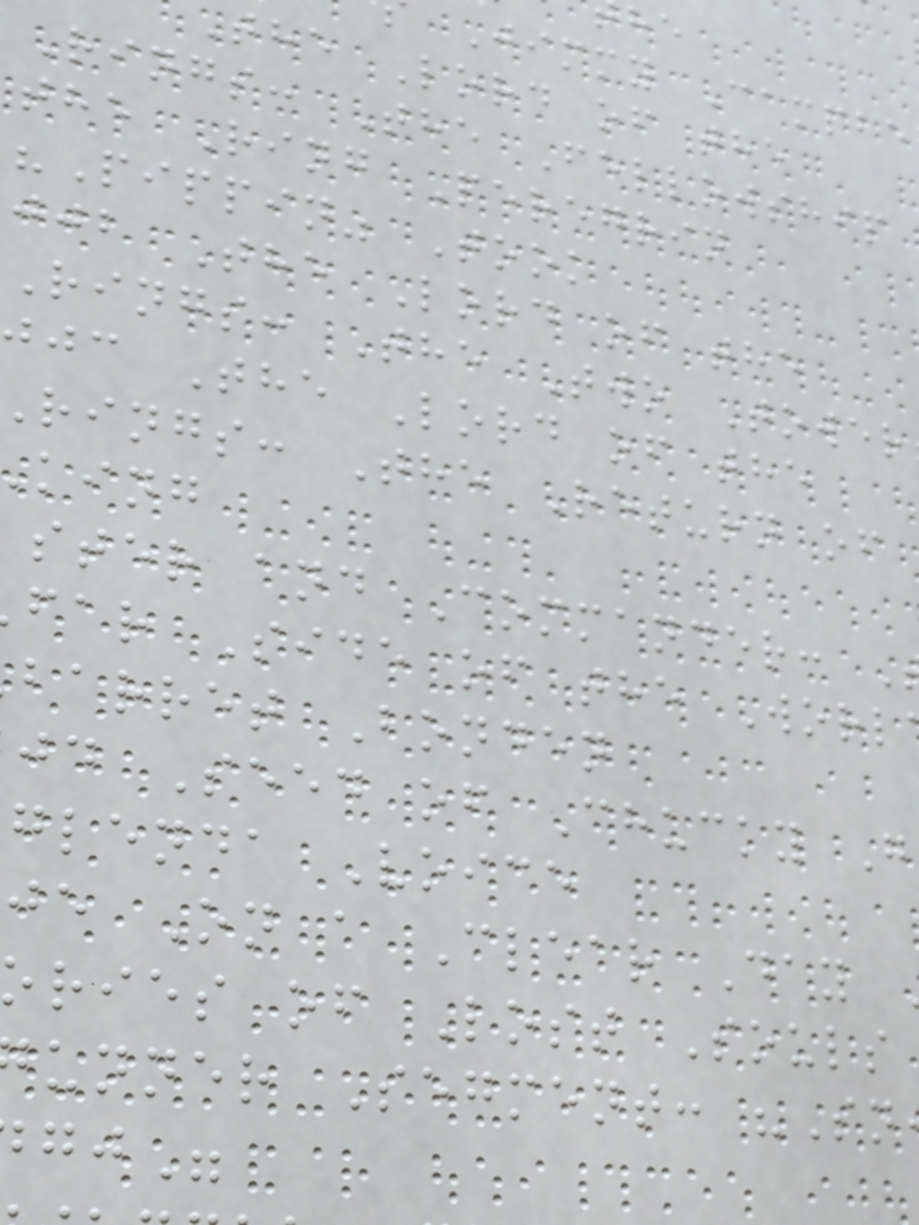Jimmy Campbe
the Lord of the
Rings: The Fellowship
the Ring Peregrin
"Pippin" Took
jjb The Lord of the
Rings: The Two Tower
jc The Lord of the
rings: The Return of
king
ster and Commander:
far Side of the Worl
barret Bonden
jd Seed of Chucky G
glenda Voice
je On a Clear Day
ries of Lost Souls
unner Segment: "Sn
